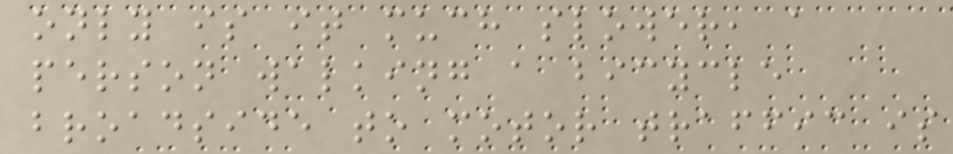only is it much slower, a
person walking a bicycle
broadside to motor traffic is
